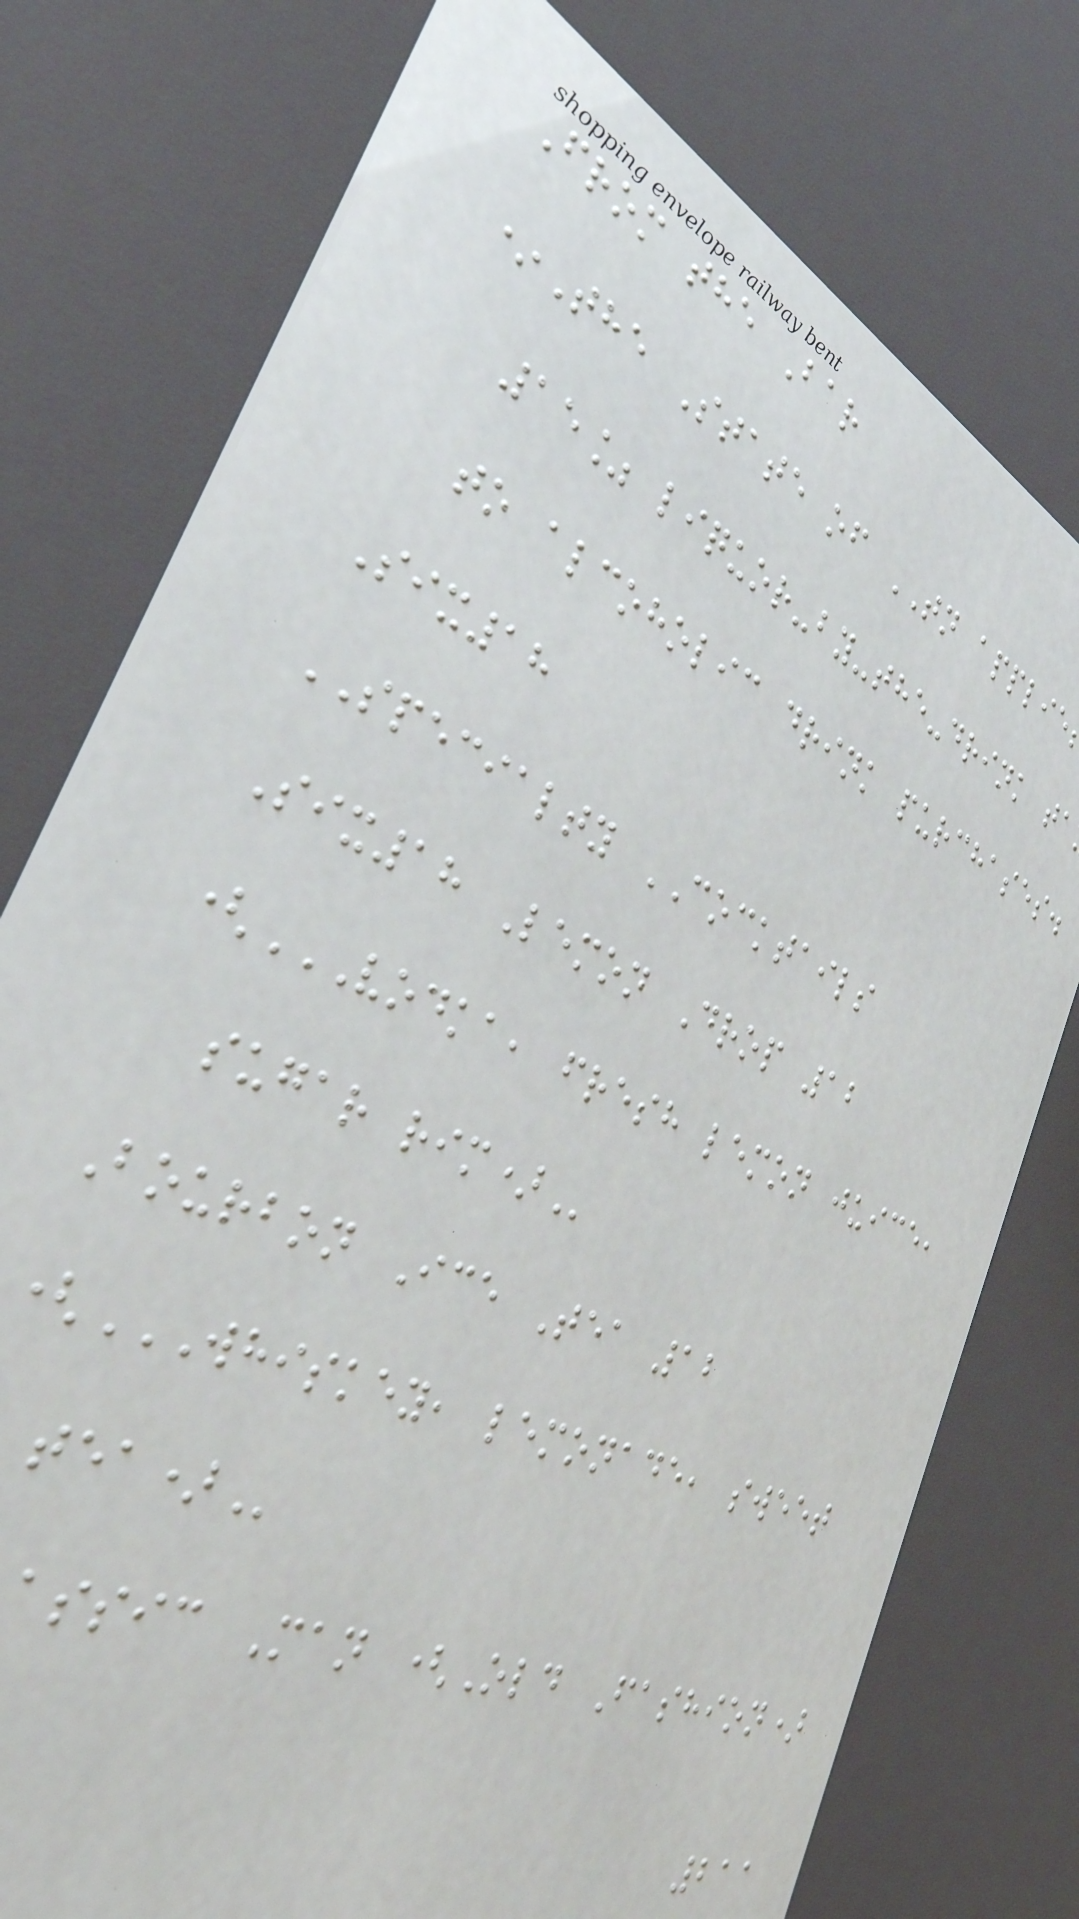From the Bar
*The State of TN applie
15% liquor-by-the-drink ta
to alcoholic drink purchases.
Six18
SPECIALTY COCKTAILS
Six18 Lemon Drop 12
(VODKA, FRESH LEMON JUICE,
sugar
Bourbon Ice Tea 12
(WHISKEY, LEMONADE, SWEET
assic Man (Old Fashion)
211
